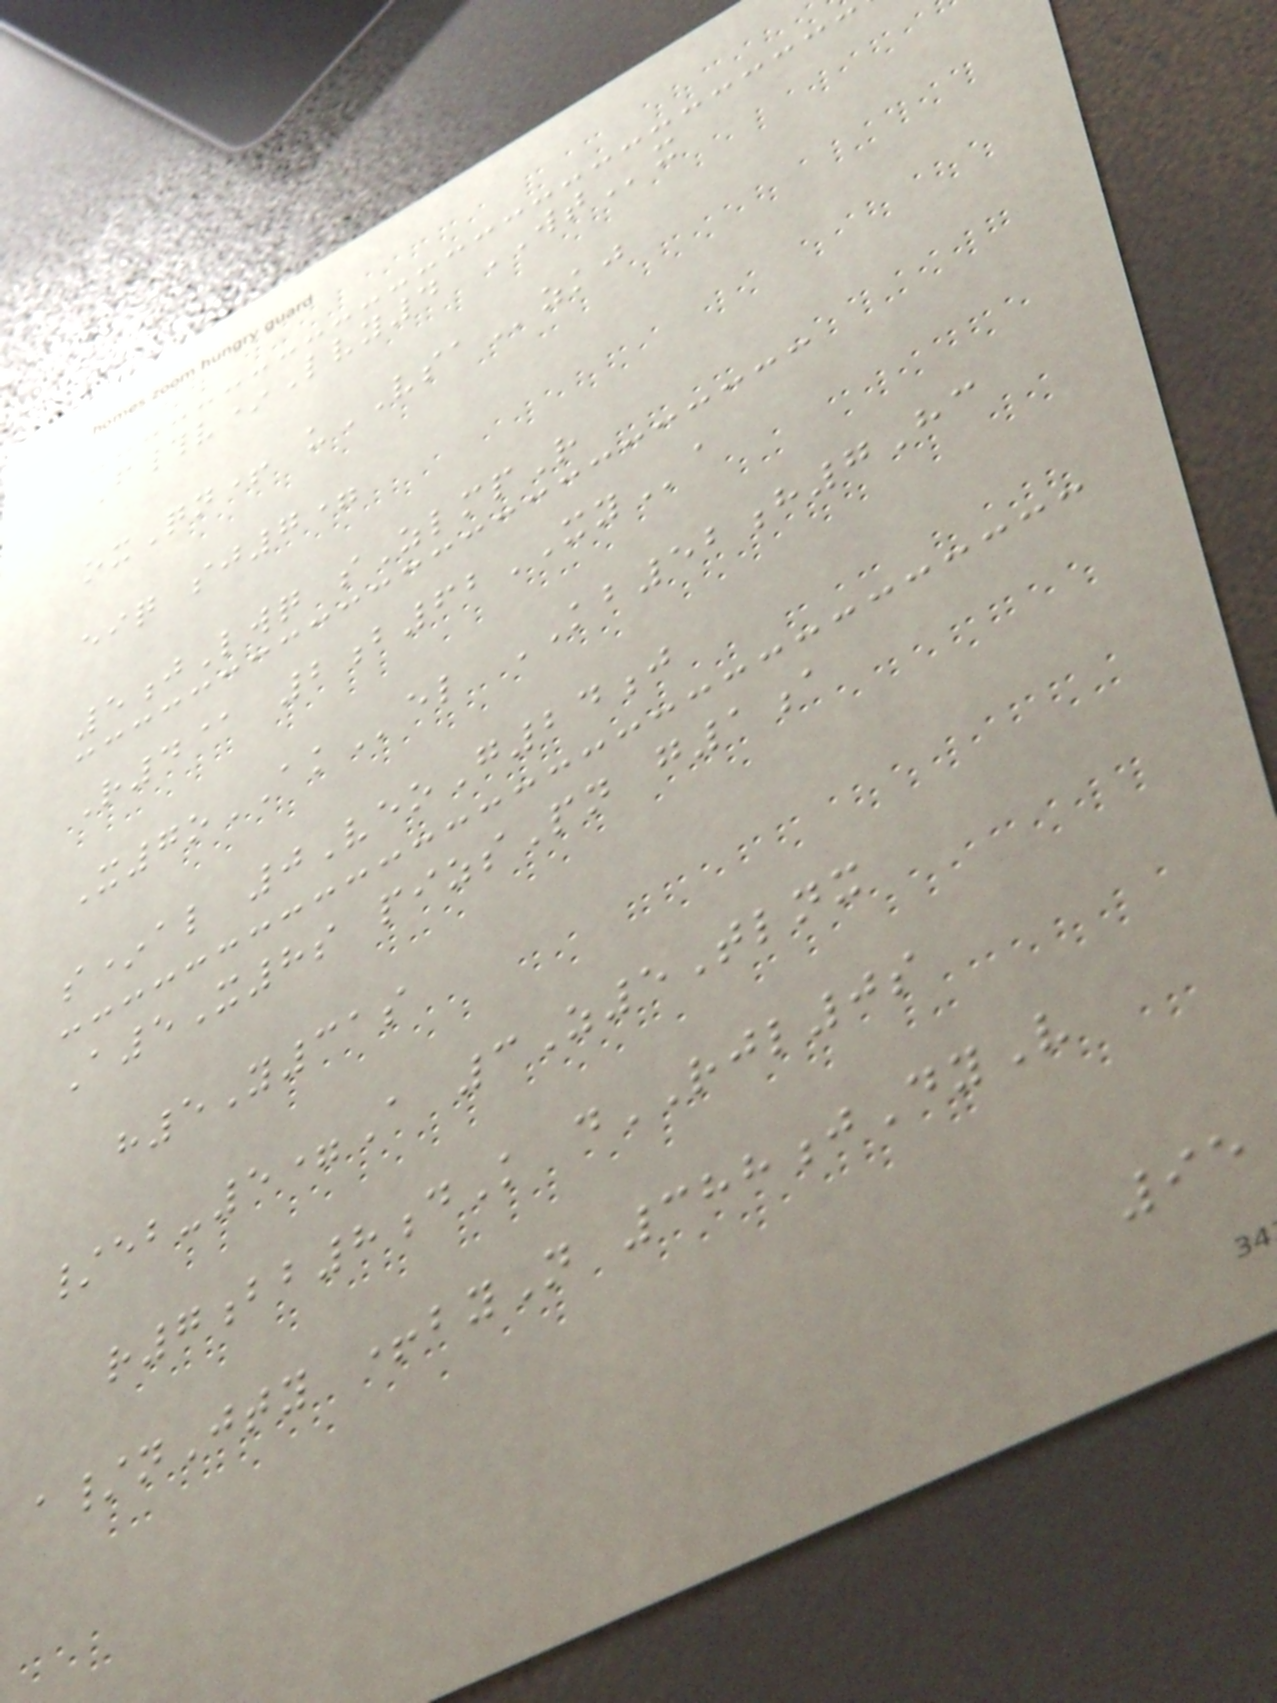F#v*Lvy4 WTx
oxQn+ uVSAzkj
eiq sj7=
5jLwq sZlmpR
R4@ 2b62XYa
X7oAKel KB52h7Hc
s*al 0VeoG24j
A5X8s pizsPn g1a
h5Y31s
/eb-5=A 3Z5Tlnx
r7bb8dK dRJL0s
a/nJty +byN 388jDyV
95
